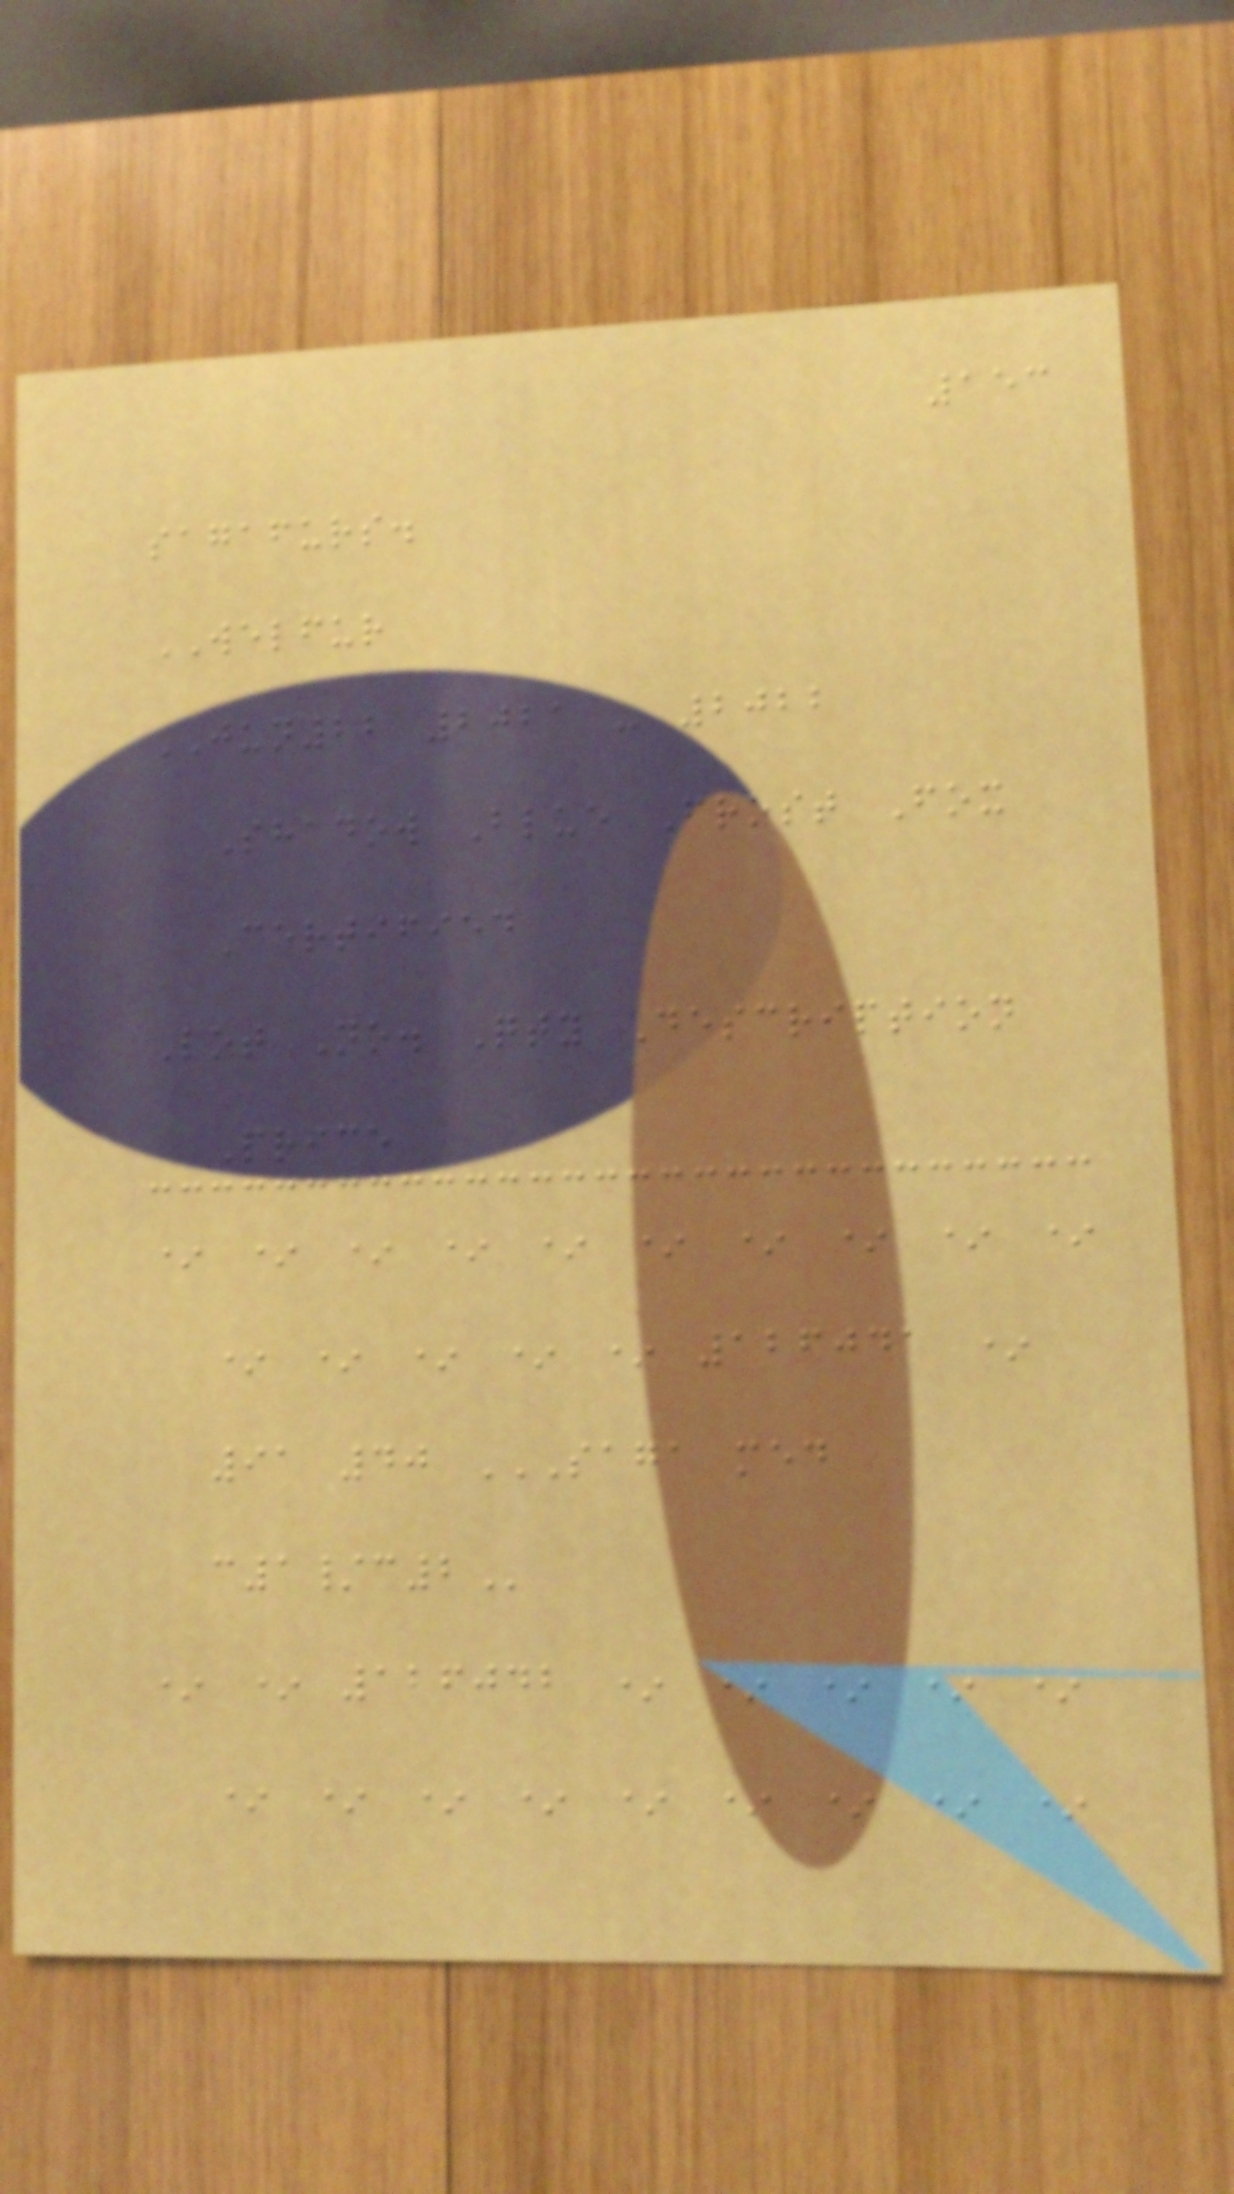153
sagafurs.
WELFUR
JUN22 2021 - 2022
Shadow Blue Frost Fox
Certified
Lot No. Qty Description
Price
* * * * * * * * * *
* * * * * 126041 *
91 40 SAGA MED
C1/C2
* * 126042 * * * * *
* * * * * * * * *
